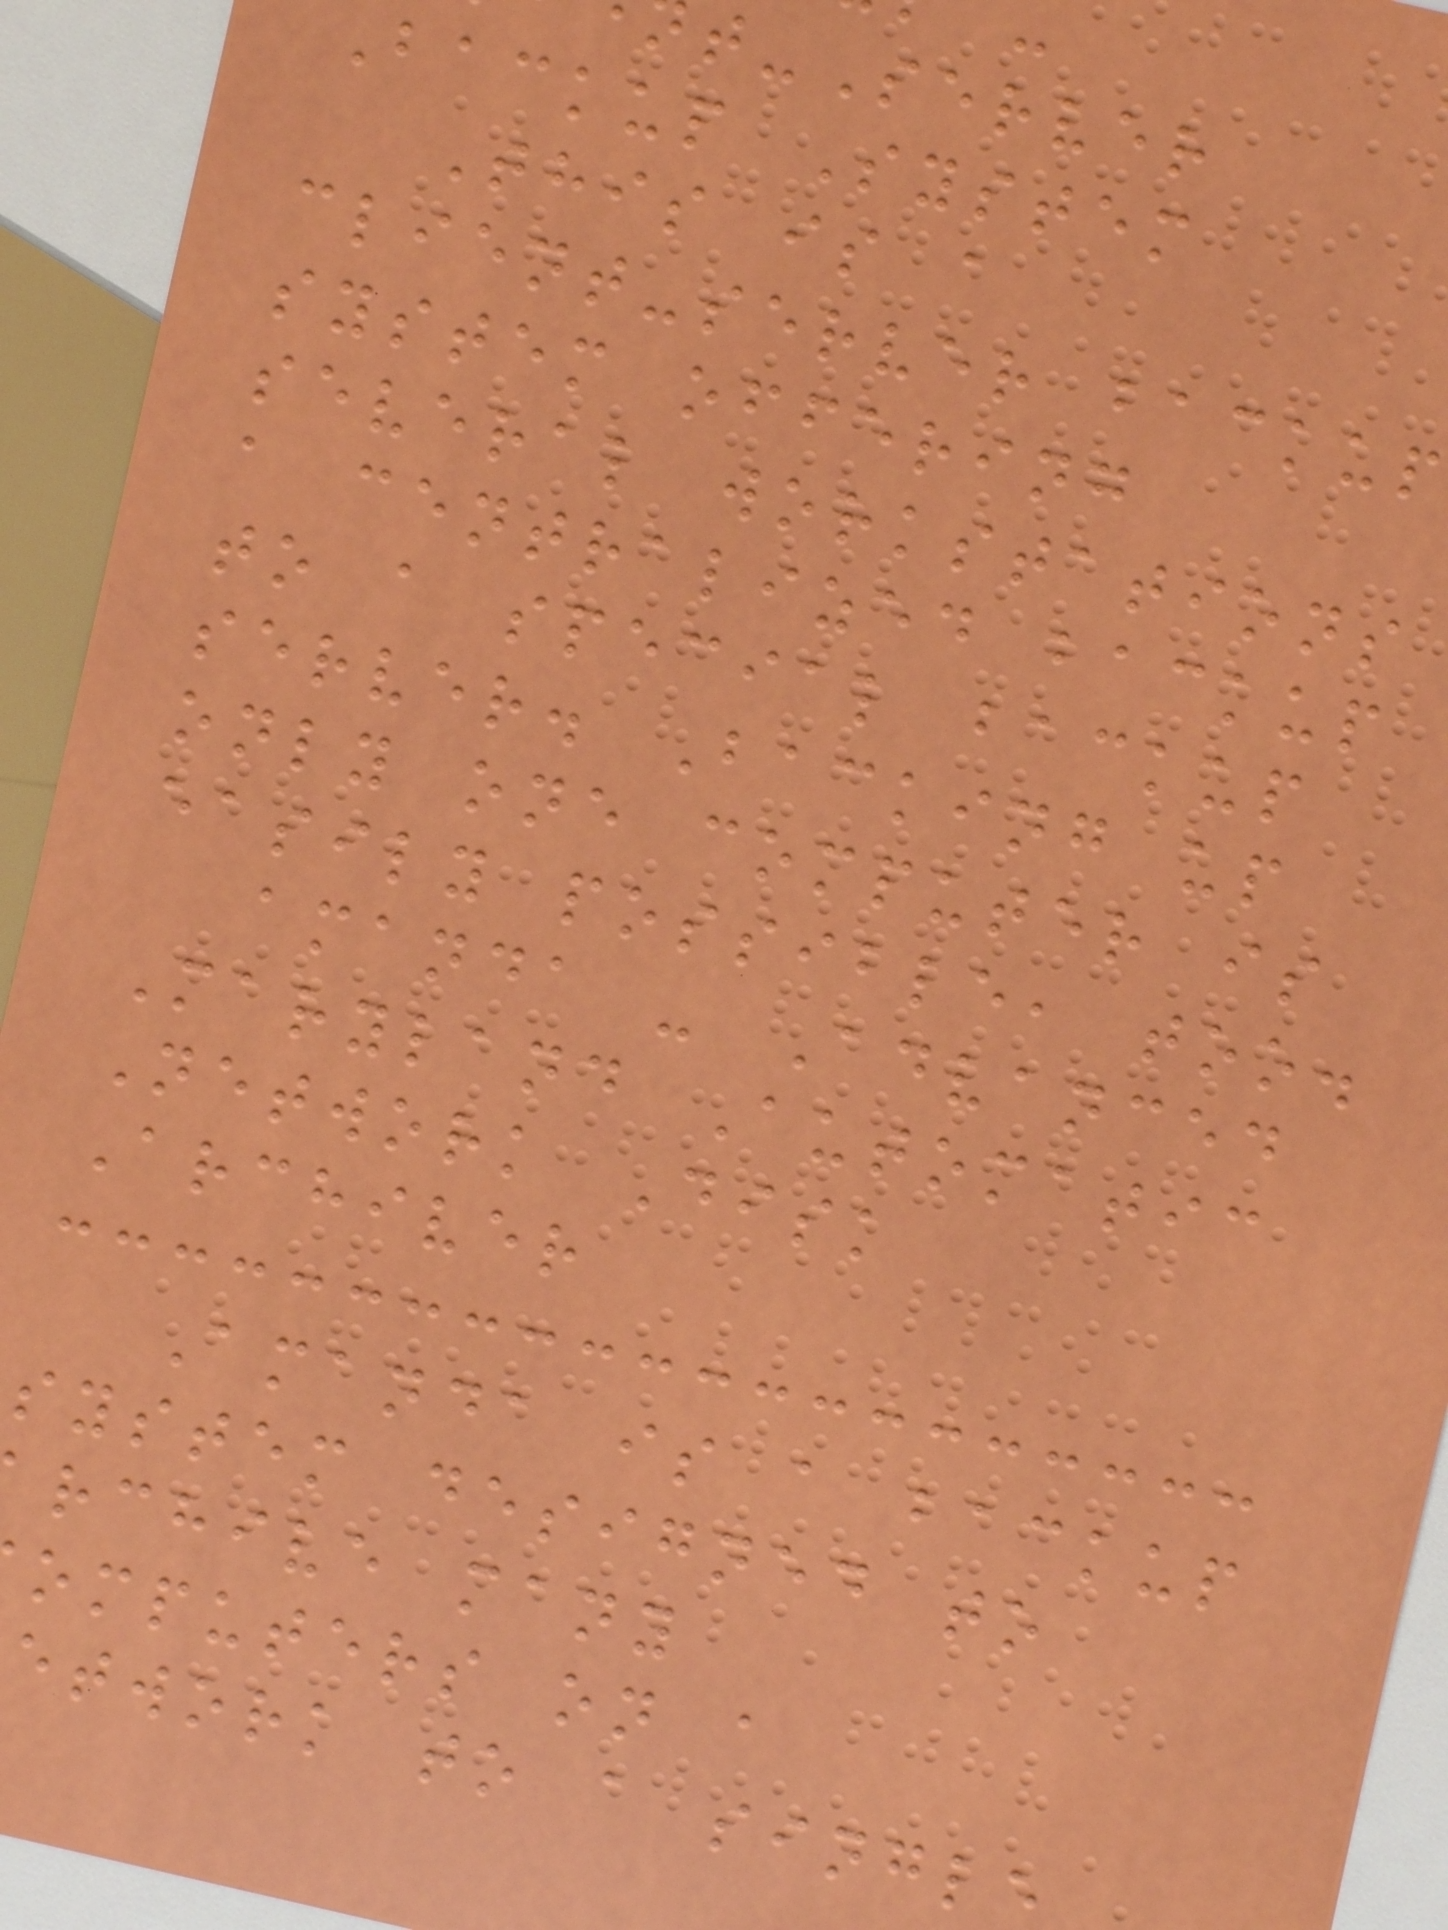t-Server
Backup System
This is a
client-server backup
system offering
several workstations
a centralized backup
to a special backup
server. Backing up
only one computer is
easily possible, too.
amanda - Advanced
Maryland Automatic
Network Disk
Archiver
Amanda is a backup
system designed to
rchive many
omputers on a
etwork to a single
